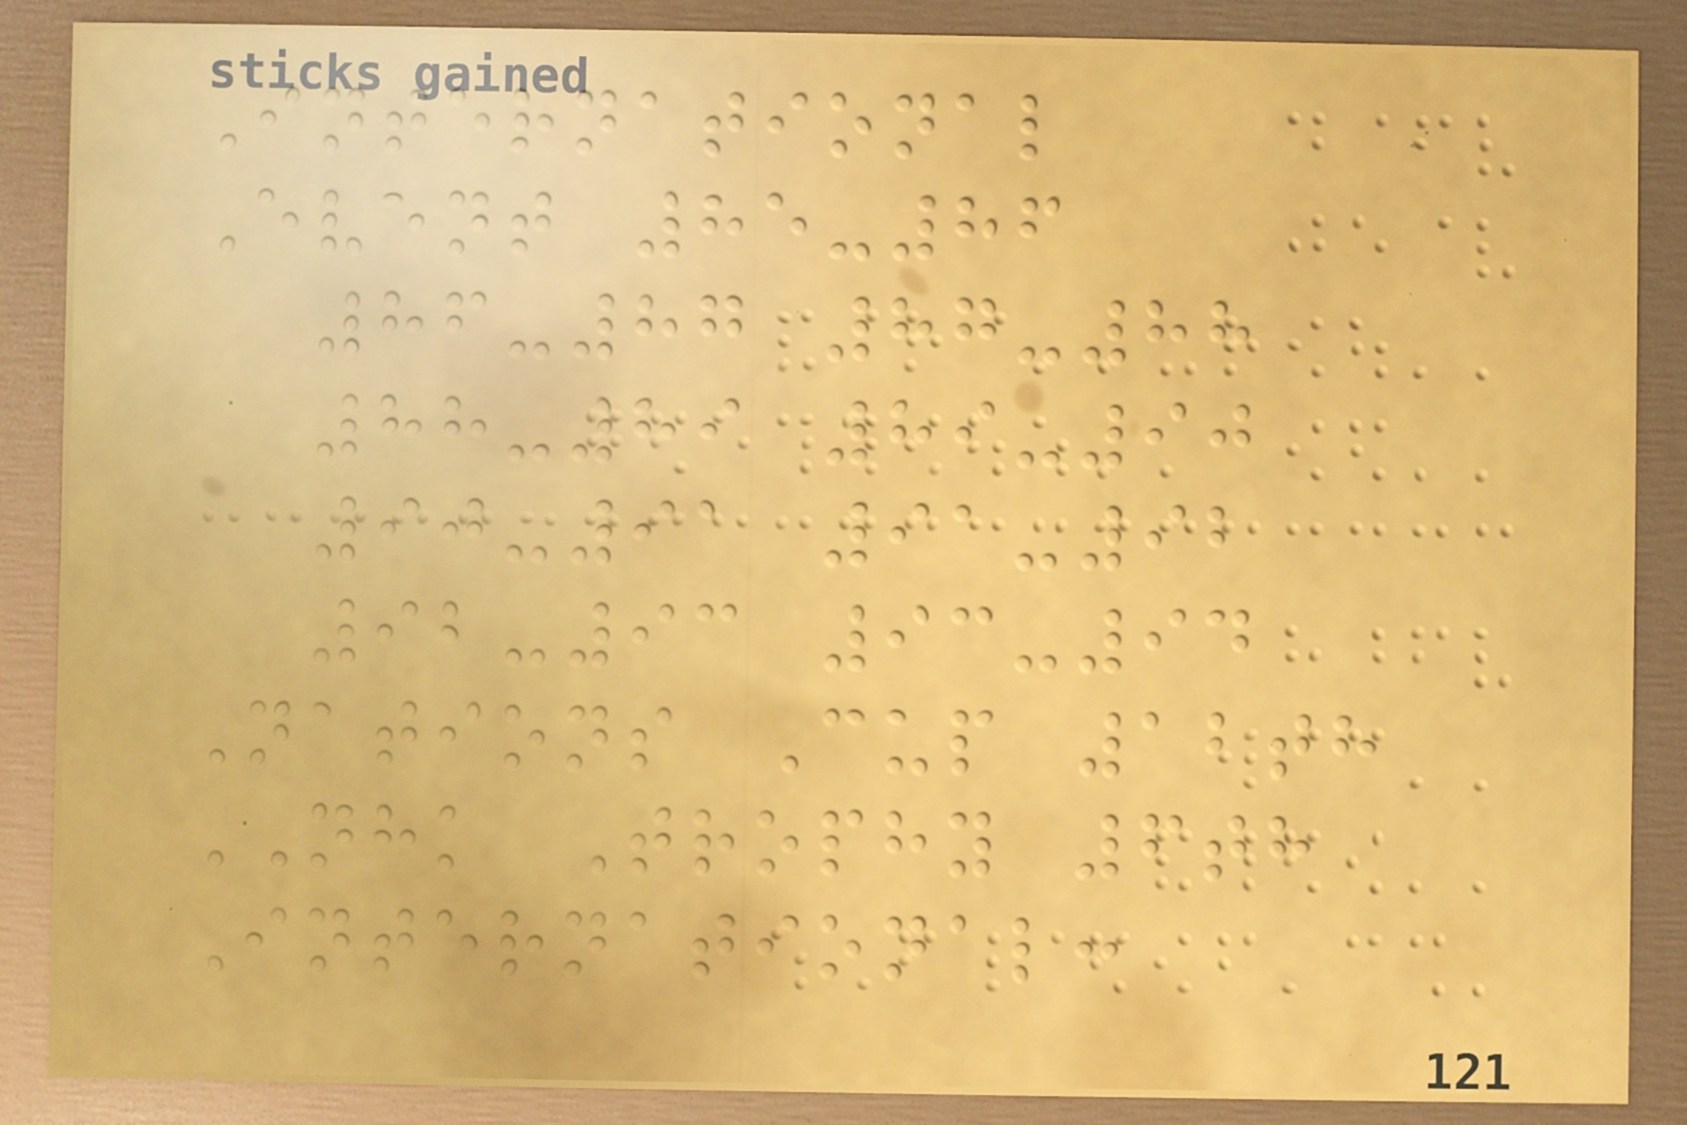International
Event 85-86
86-87 87-88
88-89 89-90
90-91 91-92
92-93 93-94
Nations Cup 12th
NHK Trophy 6th
International:
